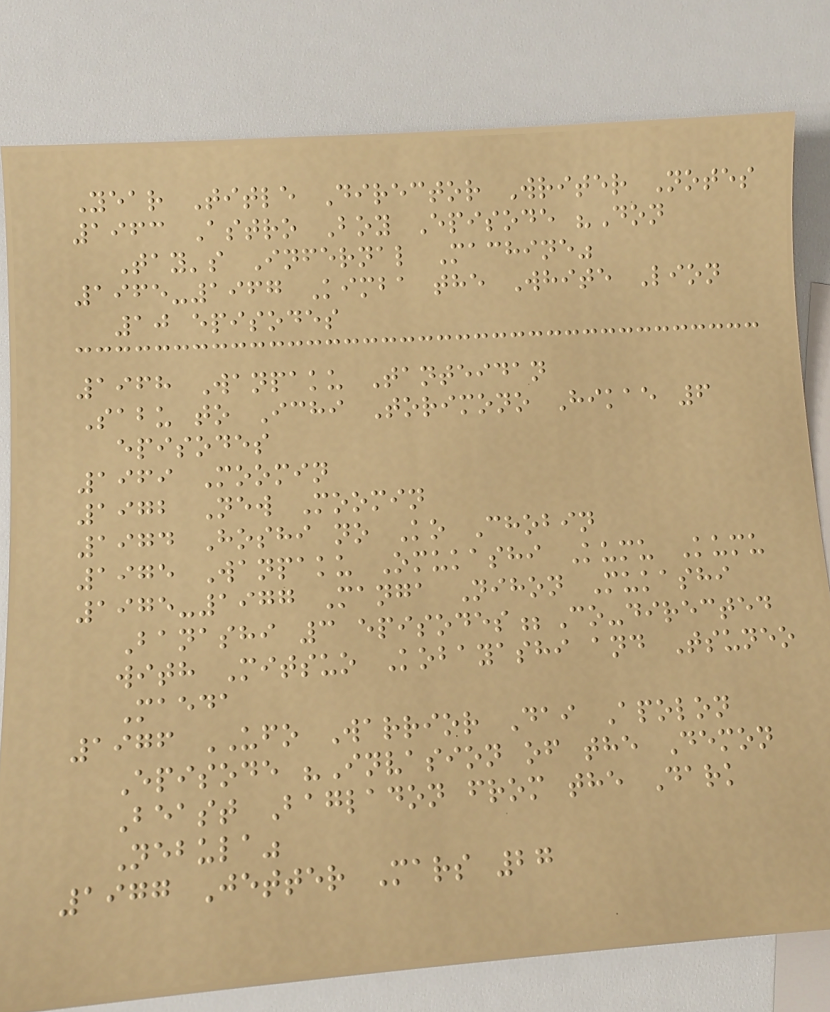Year Title Director Writer Notes
1963 Astro Boy Episode "Don
Tay's Infernal Machine"
1965-1967 Kimba the White Lion
10 episodes
1968 Wanpaku Tanteidan
Sabu to Ichi Torimono Hikae 6
episodes
1969 Moomin
1972 New Moomin
1974 Hoshi no Ko Chobin
1975 Wanpaku Omukashi Kumu Kumu
1975-1977 Manga Nihon Mukashi
Banashi 3 episodes;Co-directed
with Mitsuo Kobayashi and Tsuneo
Maeda
1976 UFO Warrior Dai Apolon
Episode "Invasion of the Demon
Beast Bagladon from the Dark
Nebula"
1977 Jetter Mars 27
